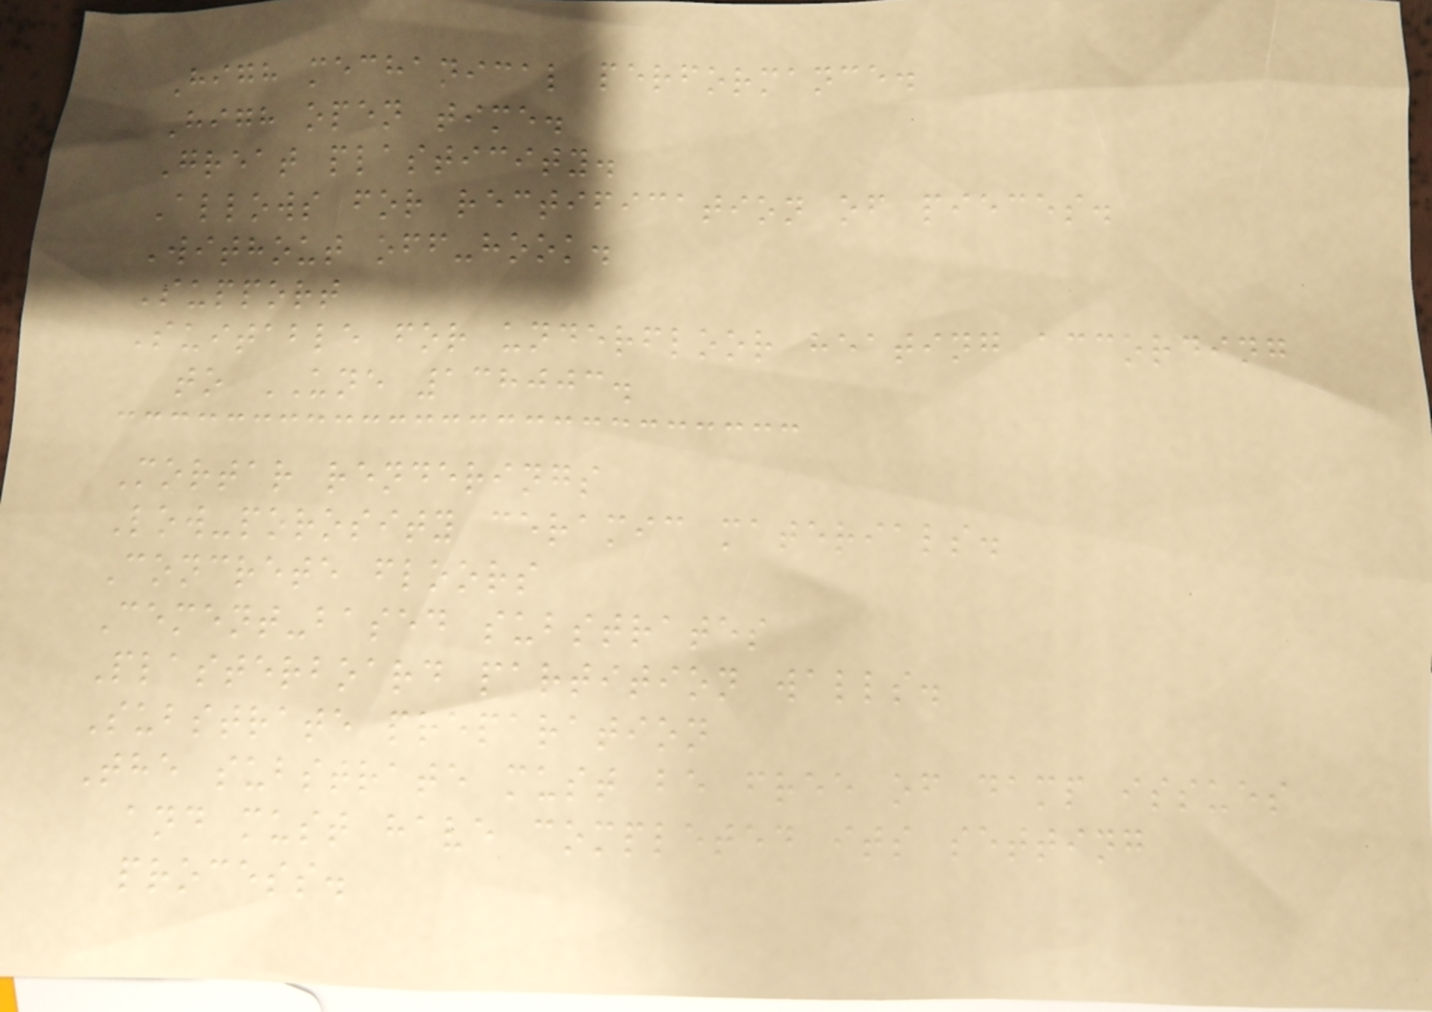High mechanical performance.
High open time.
Great plasticity.
Allows for rectification of pieces.
Without off-hook.
Support
Suitable for underfloor heating according
to UNE 138003.
Mortar renderings
Low-porosity ceramic materials.
Concrete floors
Cement-based substrates
Plasterboard partition walls.
Substrate preparation
The substrate must be free of damp issues
and must have completed its setting
process.
